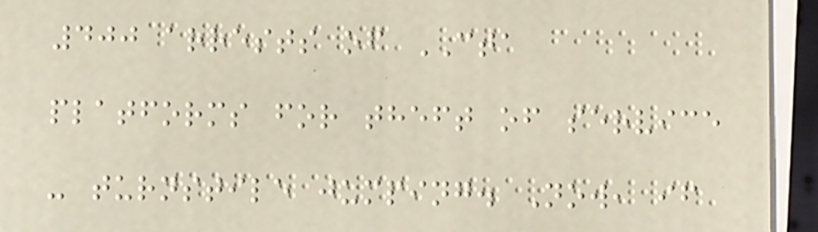400 arrests of CTA
platforms for theft of service
- turnstile jumping. Now, if
